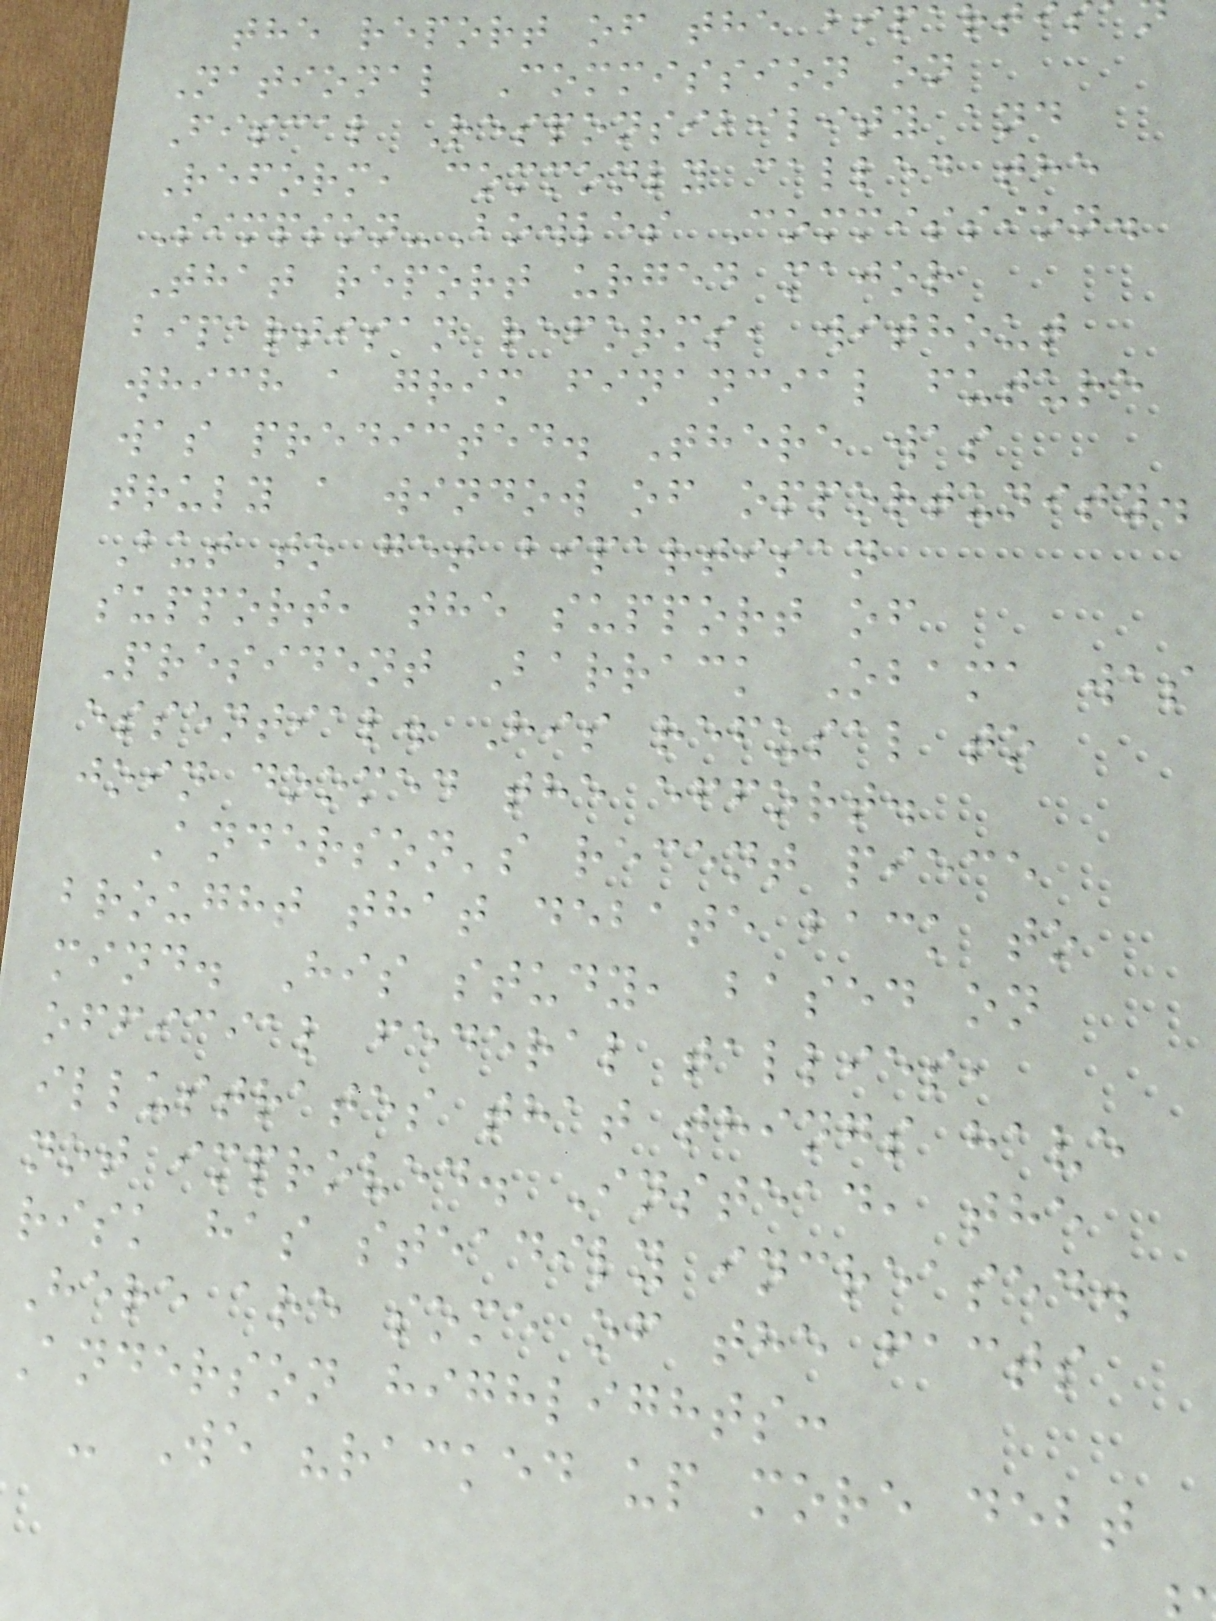the report of the bipar
National Commission on
Fiscal Responsibility and
Reform, commonly called the
Simpson-Bowles Commission.
That report urged major
bipartisan reforms, without
which a grim financial future
was predicted. There was
truly a window of opportunity.
But to get bipartisan
support, the support of
President Barrack Obama was
essential. His refusal to
join doomed the effort.
Anderson's recent piece
brought that debate back to
mind. His study, based on
official federal tallies,
illustrates that things have
not improved. Instead, the
risk has steadily increased.
Here are some of the facts
anderson highlights:
- We "racked up more debt
